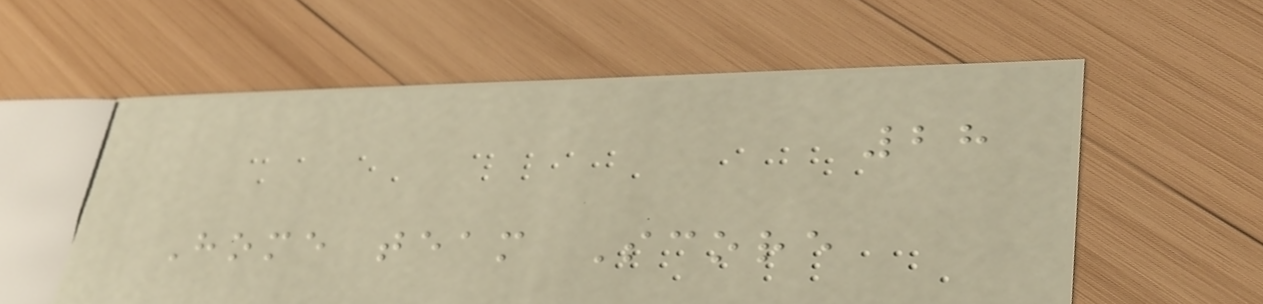28
Home team Score
